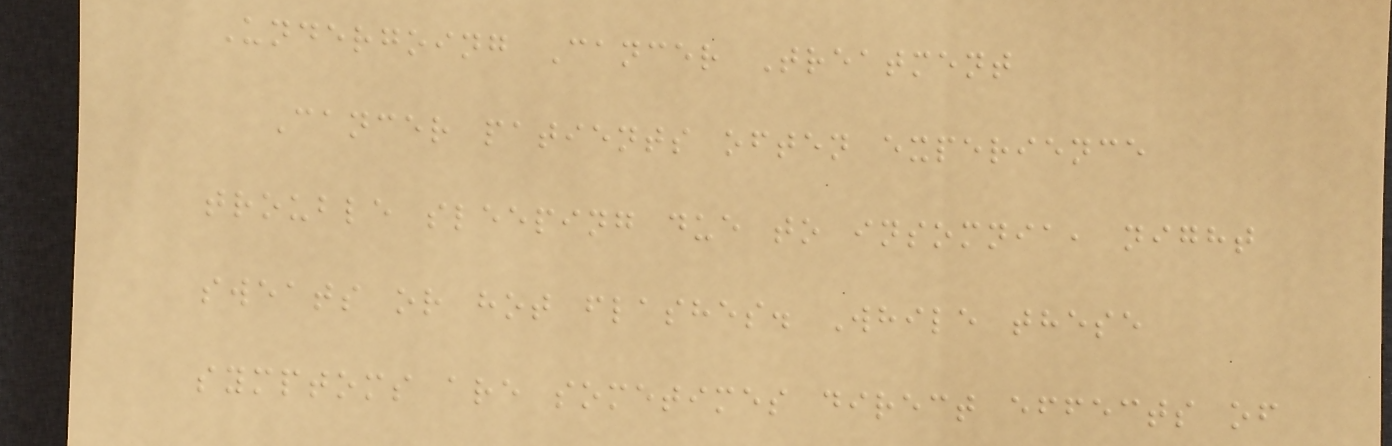Undergoing Cancer Treatment
Cancer patients often experience
trouble sleeping due to insomnia, night
sweats or hot flashes. While these
symptoms are sometimes direct effects of
